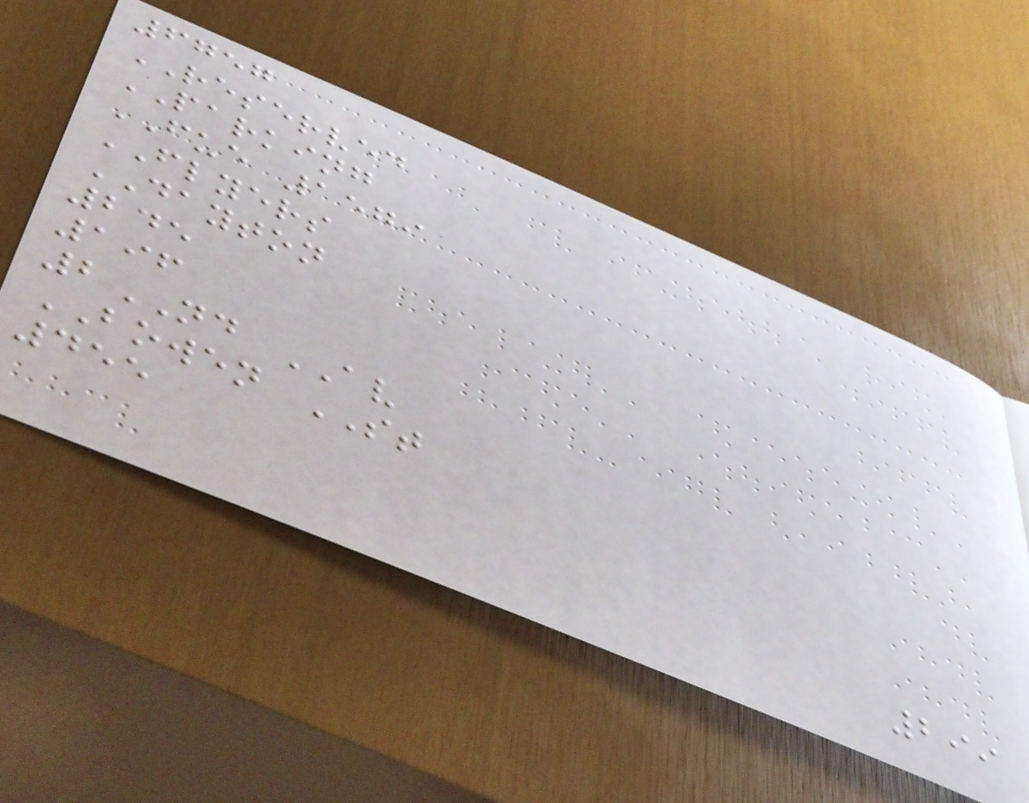6757
RESERVED
PARKING
FUE 1579
FLYERS
DAYTON
245
196
2ND AV
BOWEN ST
455
299
